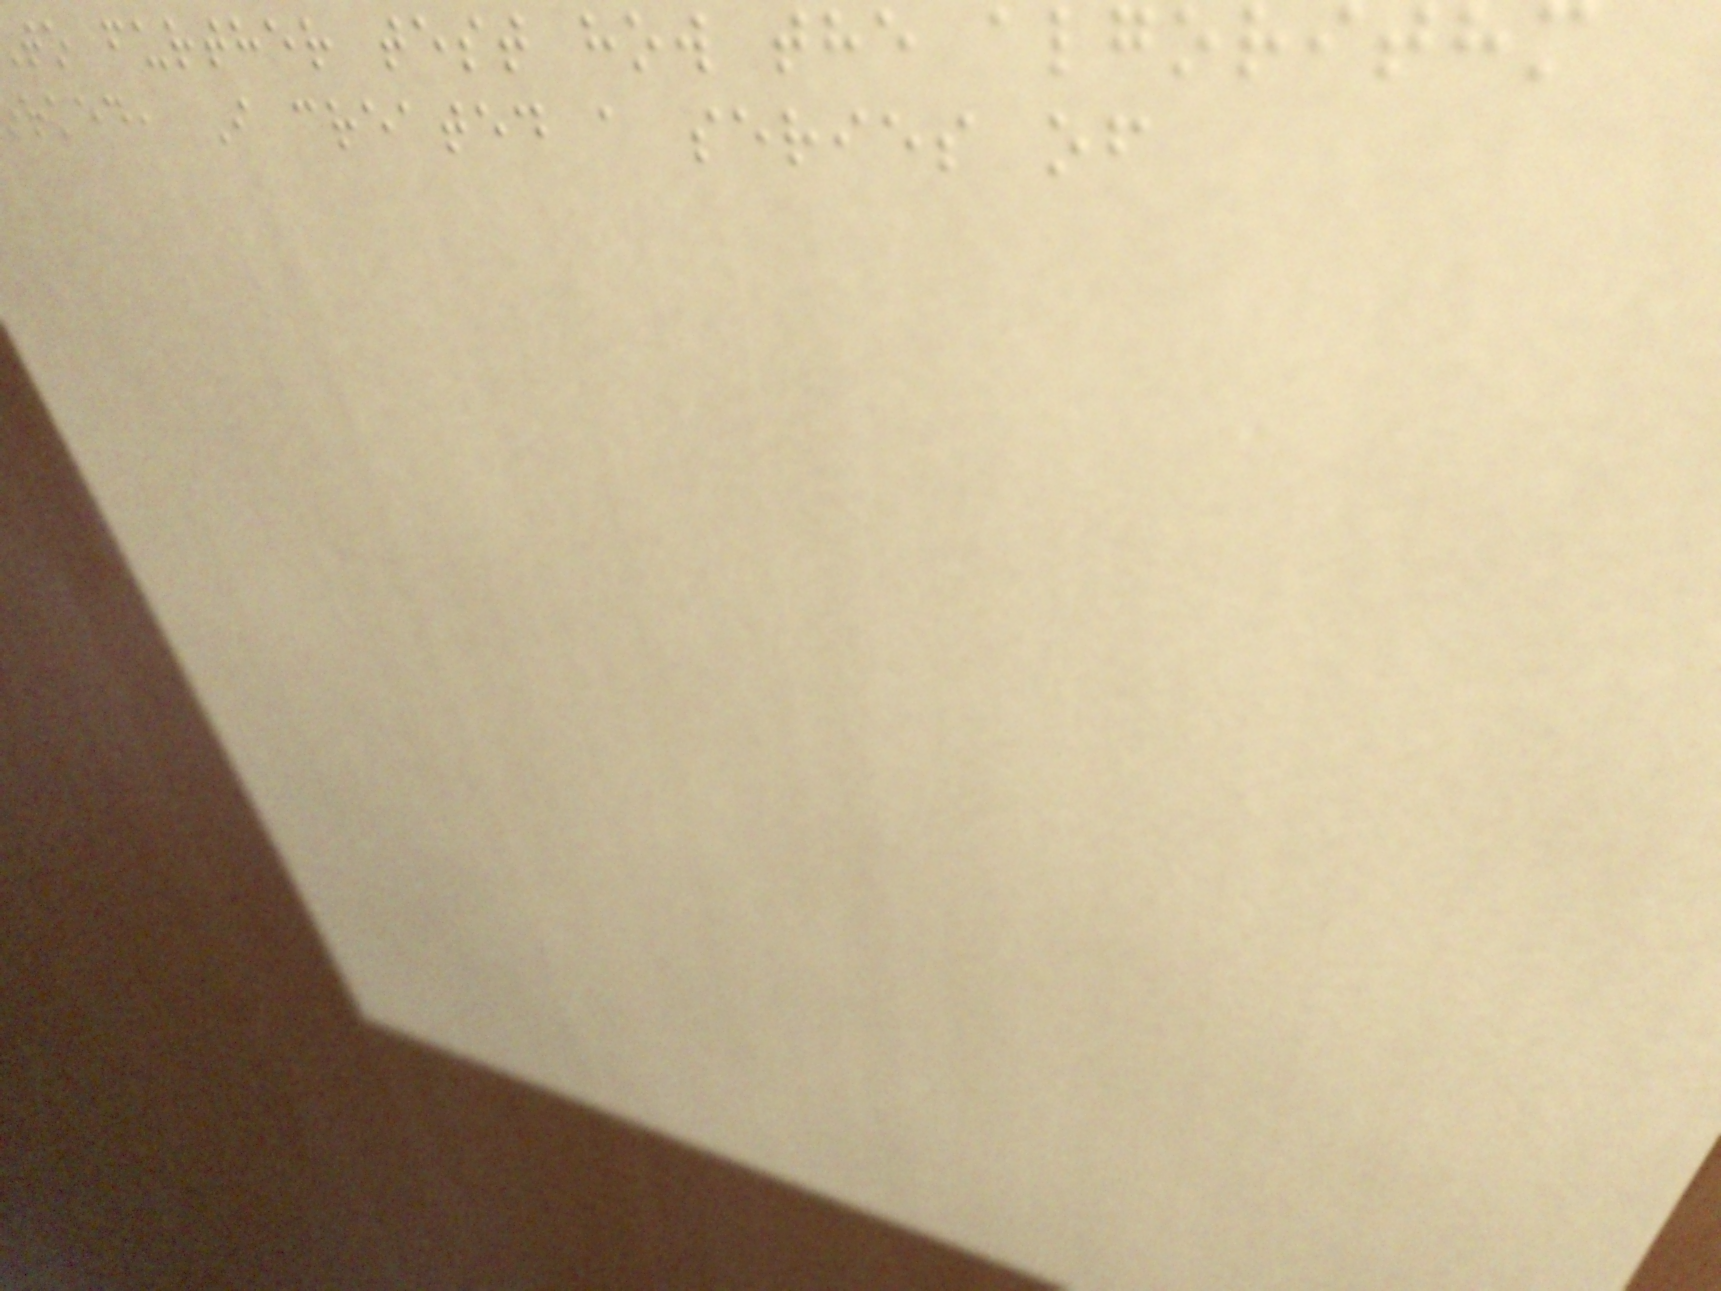to further test how the algorit
rked, I created a series of
